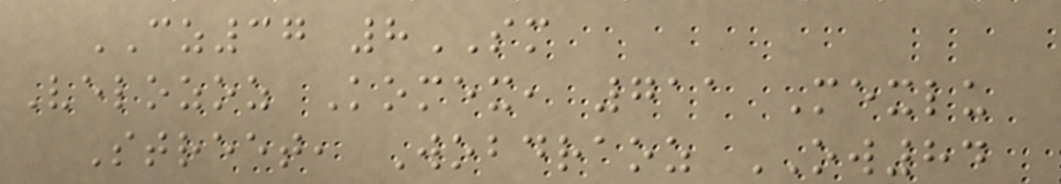CZ37 8SM
Velozoz Komex, 711 Mexlu
Street, Wobdraoz OW84
